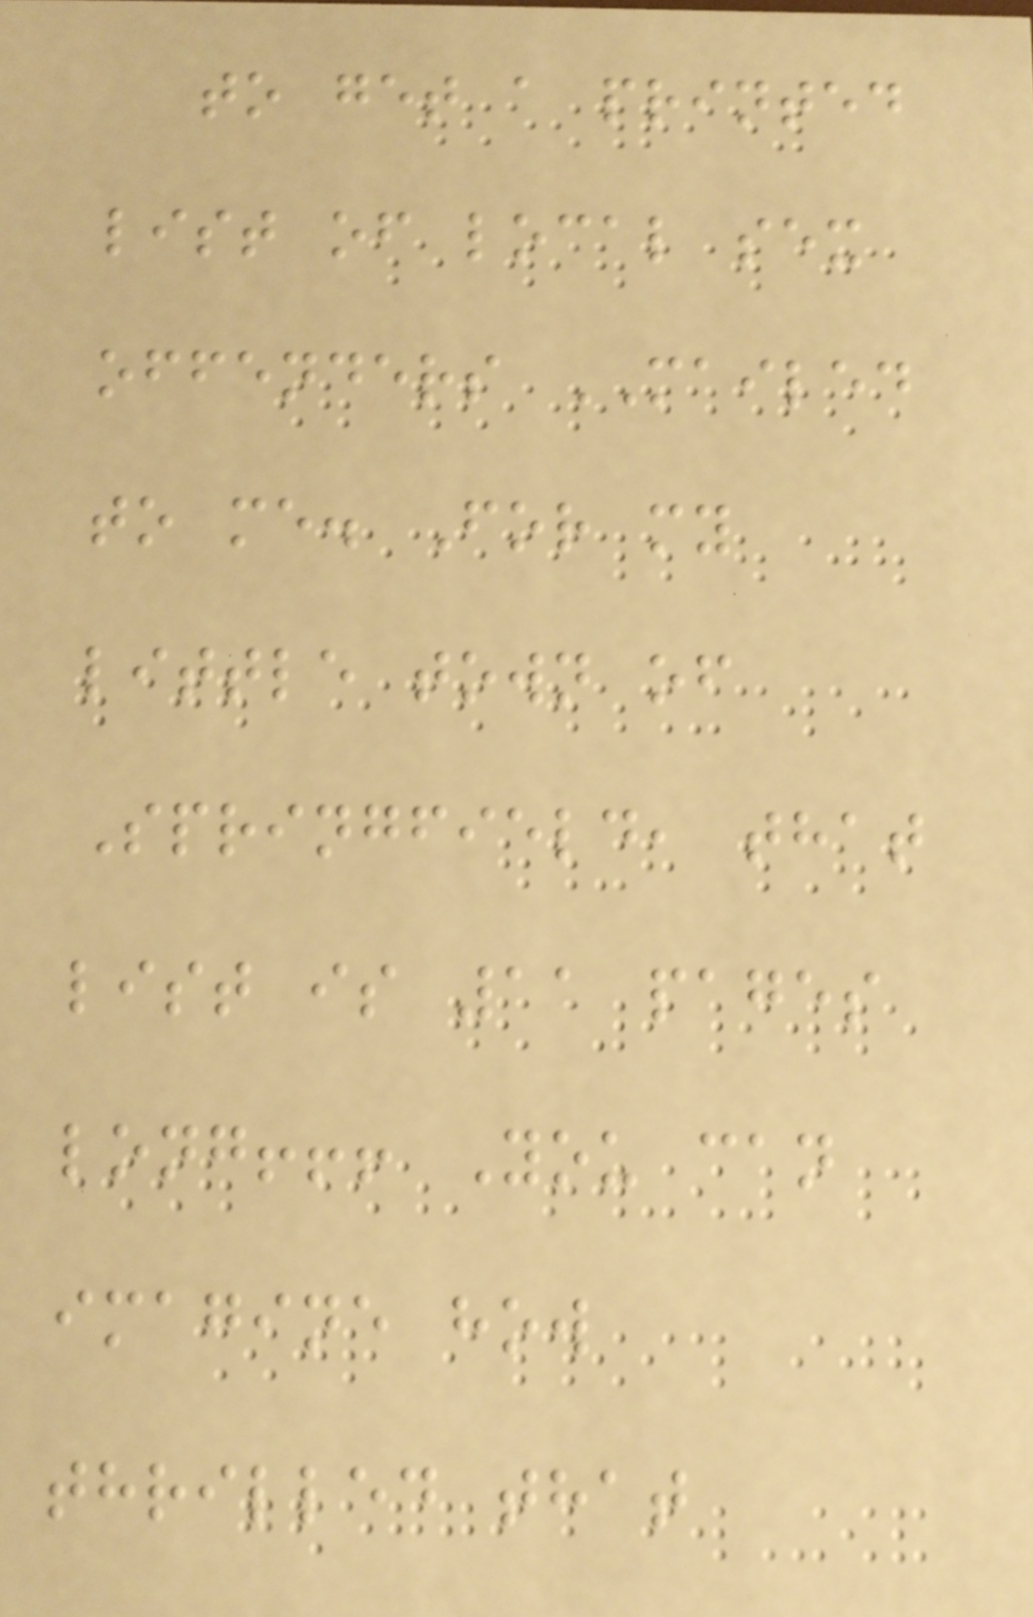to get a printed
list of local sex
offenders MAILED
to me. For my
little town of
Springfield, that
list is 11 pages
long!!! You can
imagine how
thrilled that
